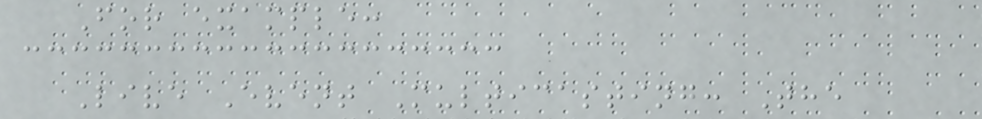For example:
Live Event Multicasting: The
